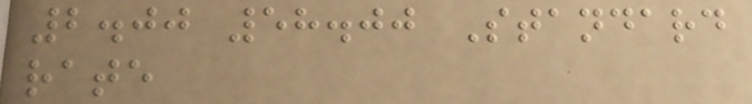2.00 58.00 Standard
rate
